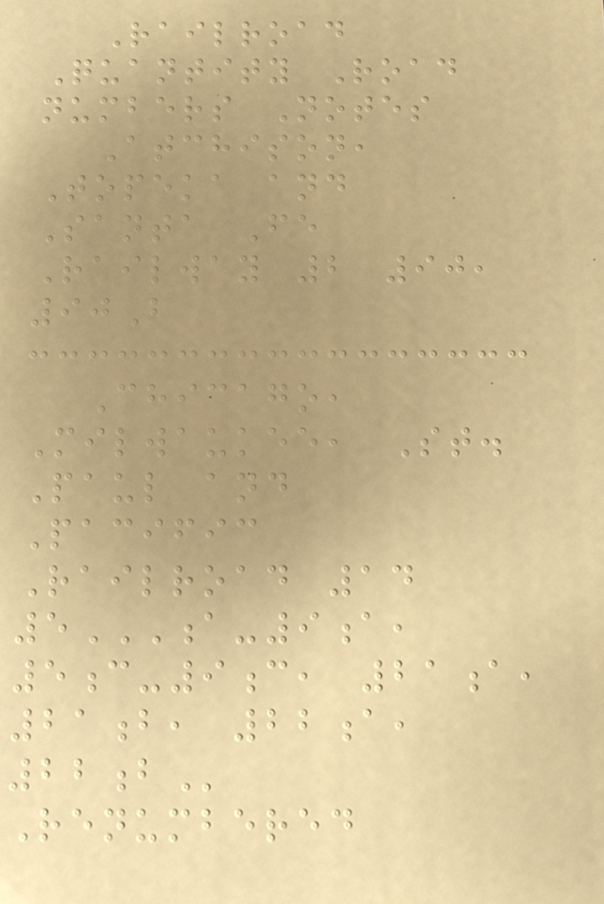Railroad
Quantity Road
numbers Notes
Atchison,
Topeka and
Santa Fe
Railway 2 90,
90B
Chicago,
Milwaukee, St.
Paul and
Pacific
Railroad 14
5A-9A,
5C-9C, 21A,
21B, 22A,
22B
Renumbered
